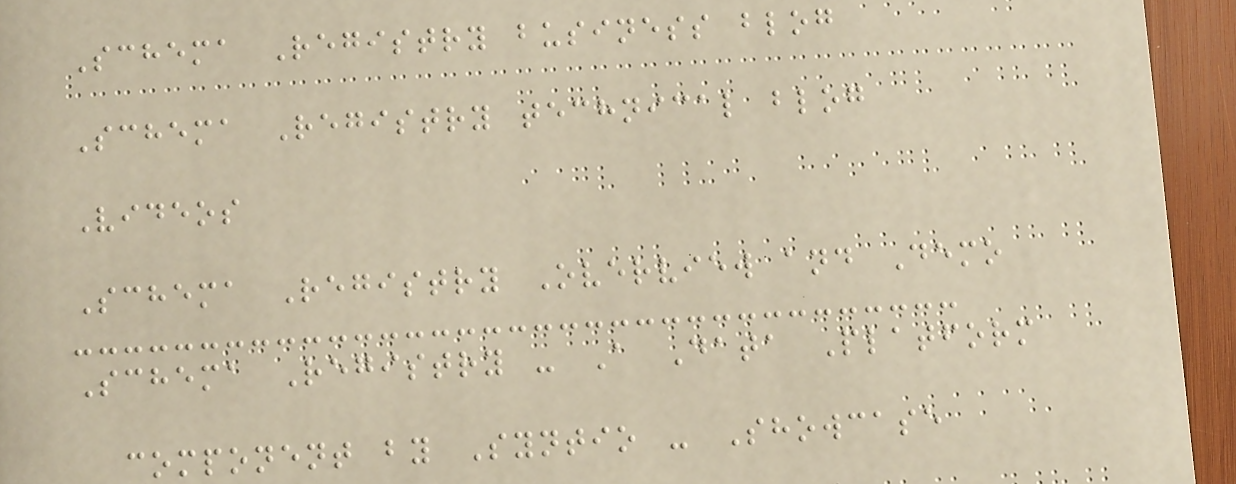Schema Registry business blog
Schema Registry technical blog
Videos
Schema Registry Overview and Demo
Schema Registry - A Data Platform
component by Syntio - Showcase
